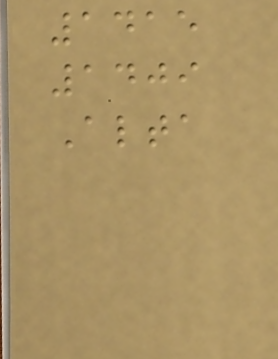1415
1409
Alta
